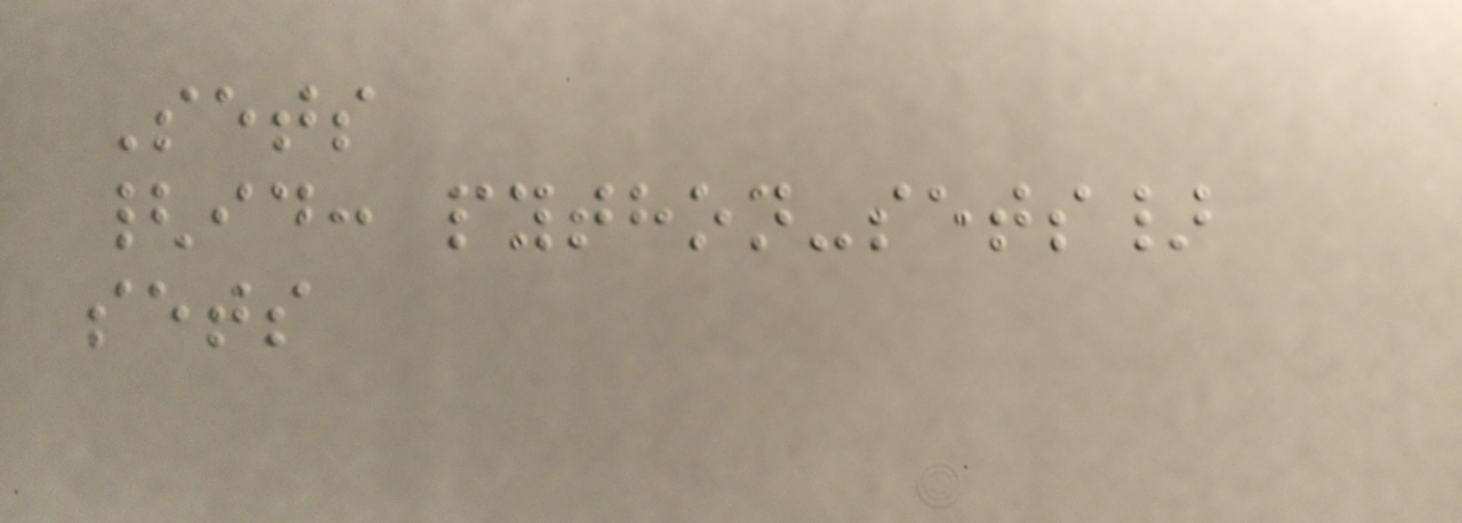Sets
{id: python-sets}
sets
